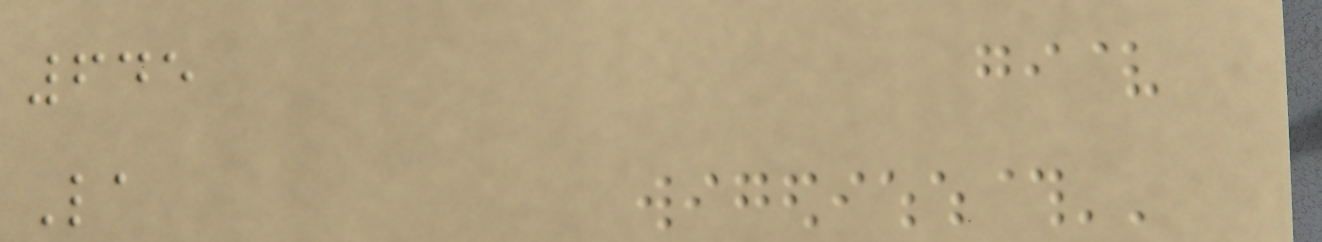645
La
